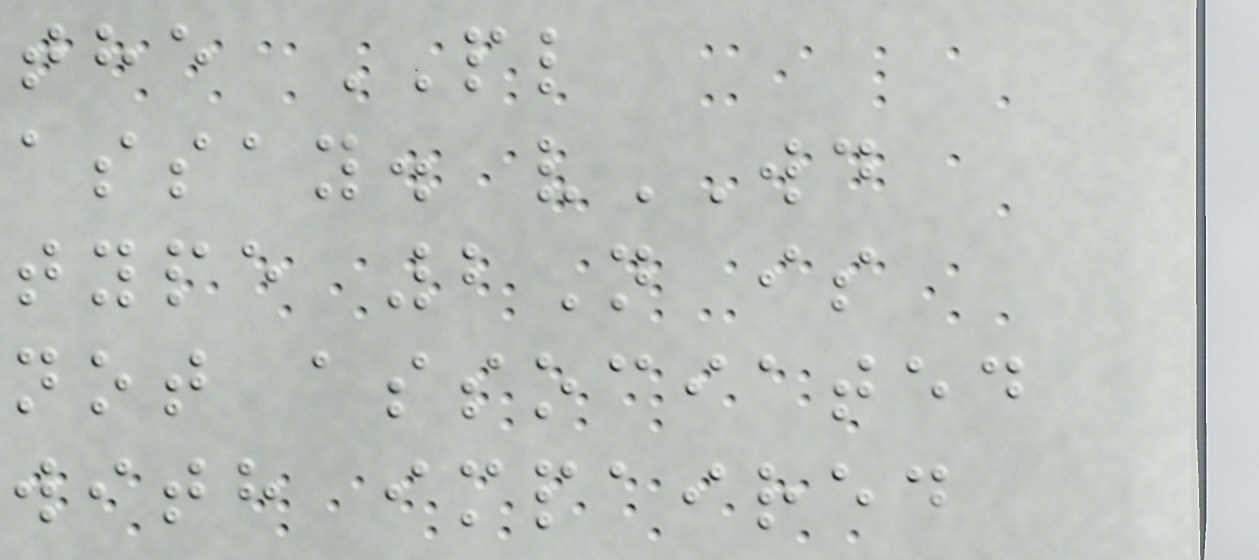the PL
assay. vWD
type 2N is
not associated
with impaired
